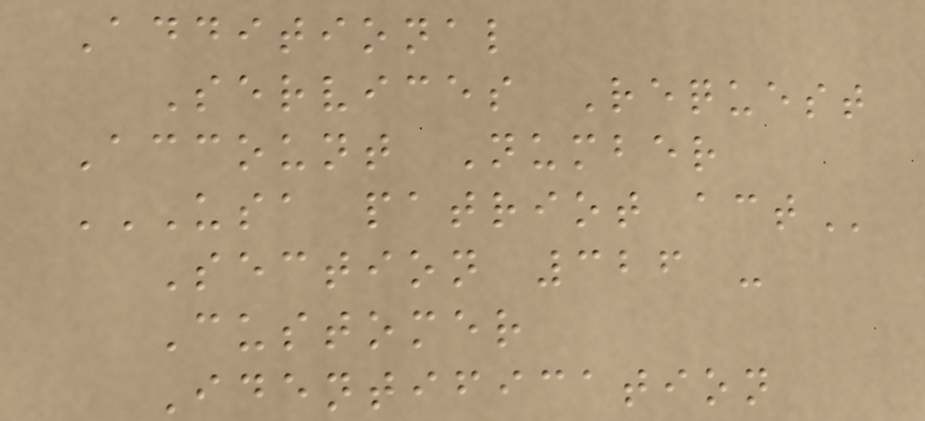Additional
Services Request
Account Number
USA PATRIOT ACT
Section 326 -
Customer
Identification
